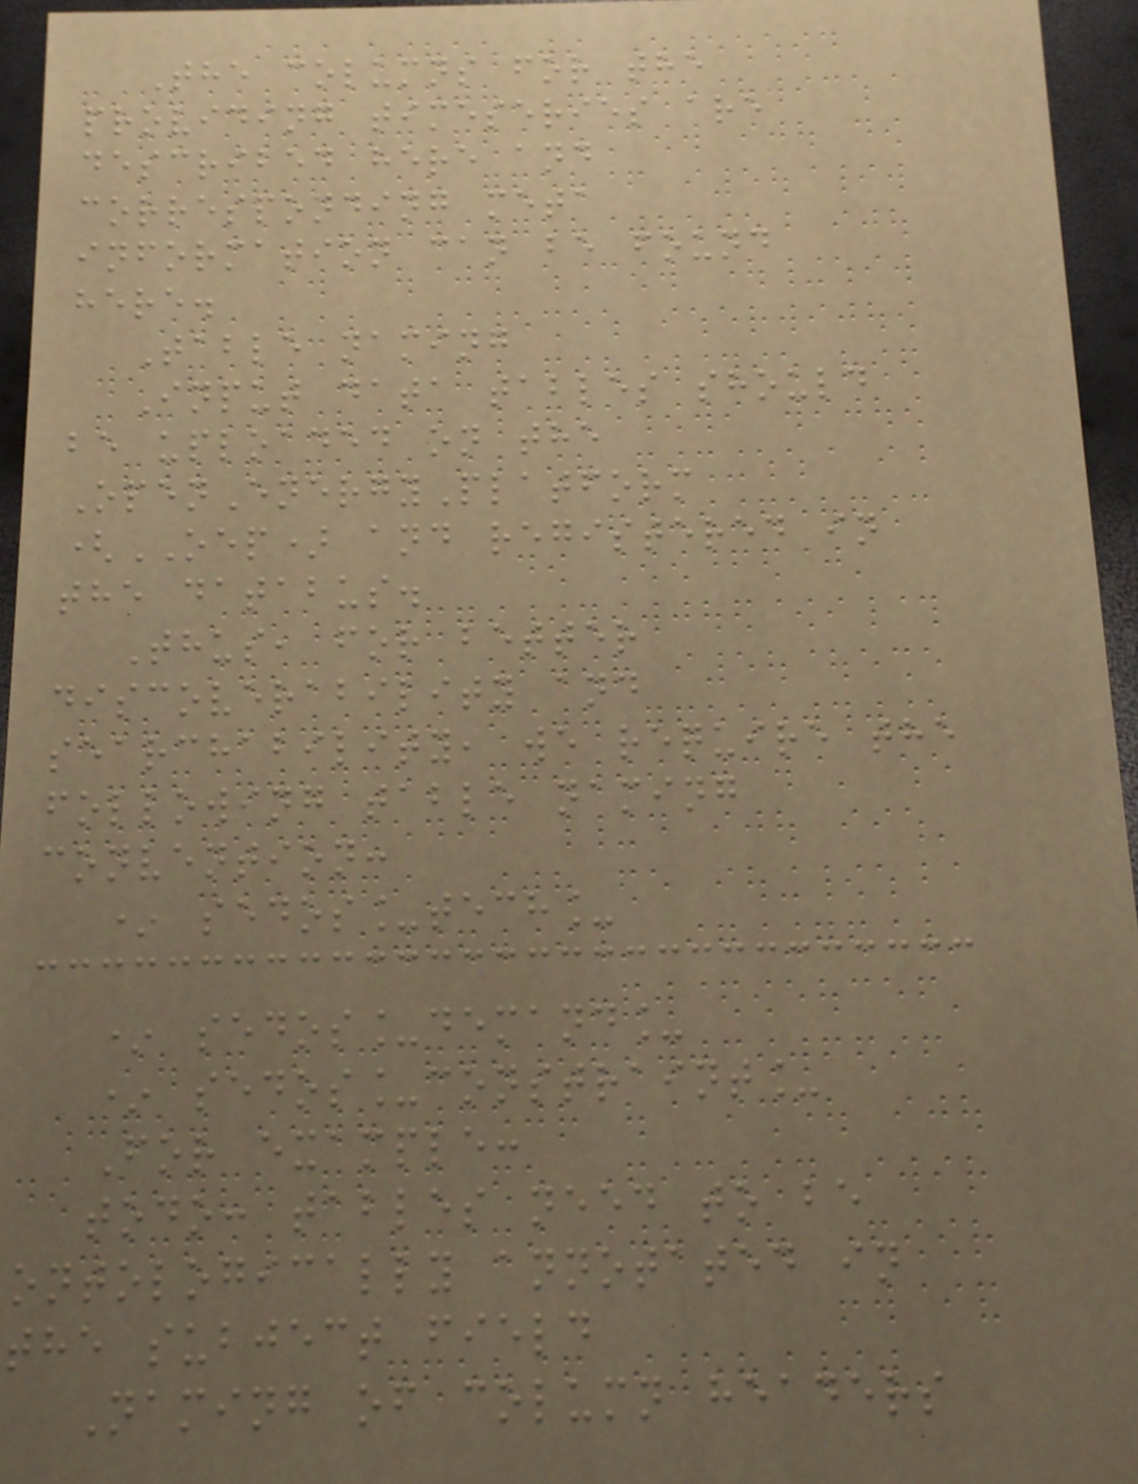The columns for the
providing timeseries are
described here and
corresponding meta
information can be found
here.
Table naming
Input data tables should
be uploaded on the
OpenEnergyPlatform
(OEP) and registered in
the databus.
Thus, for better
discoverability and
searchability, we require the
following table naming
convention:
* sedos_tech_
* sedos_demand_
* sedos_constraint_
For example:
todo: tables need to be
ontologically annotated in
the subject field
Naming of column headers
